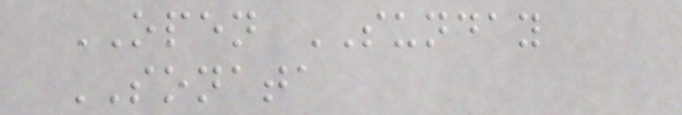OPEN SUNDAY
SONATA
